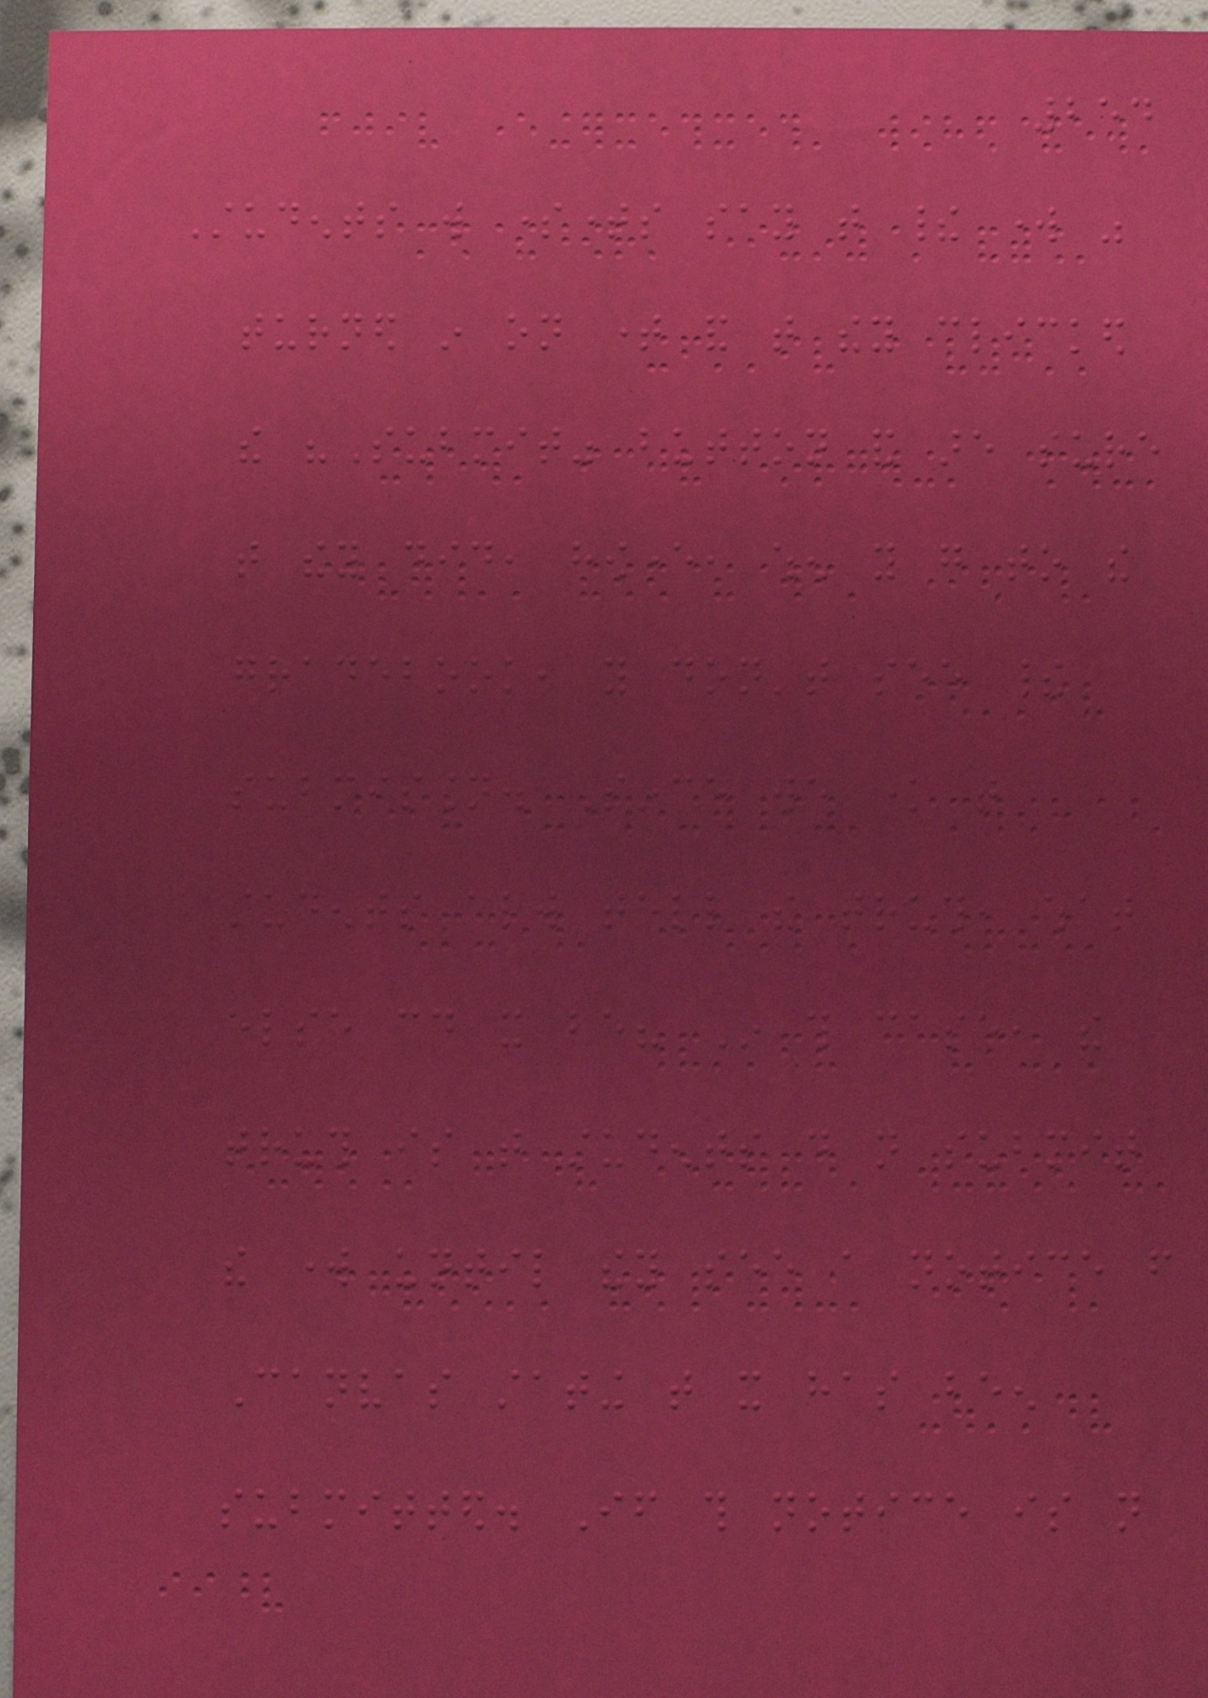254
Students will sometimes say that their work was
turned in on time and that they clicked
the "Submit" button and are sure
that they did, however, when you go to the
gradebook, you don't see their
submission. Since we know that
students always tell the truth, what
else could it be? In this case, the
truth is that students do not submit
the work until they see a notice from
Canvas stating that it has been
submitted. If this notice is not
